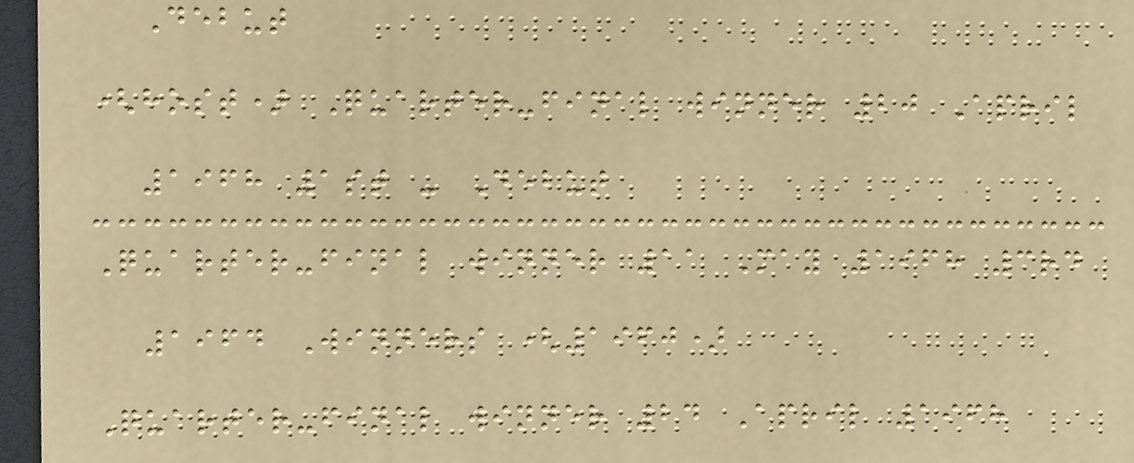Debut
(host) Quarter-final winner 20 April
1968 1st - Debut
Quarter-final winner 11 May 1968 3rd
1964 Winners (1960)
Quarter-final winner 24 April 1968
